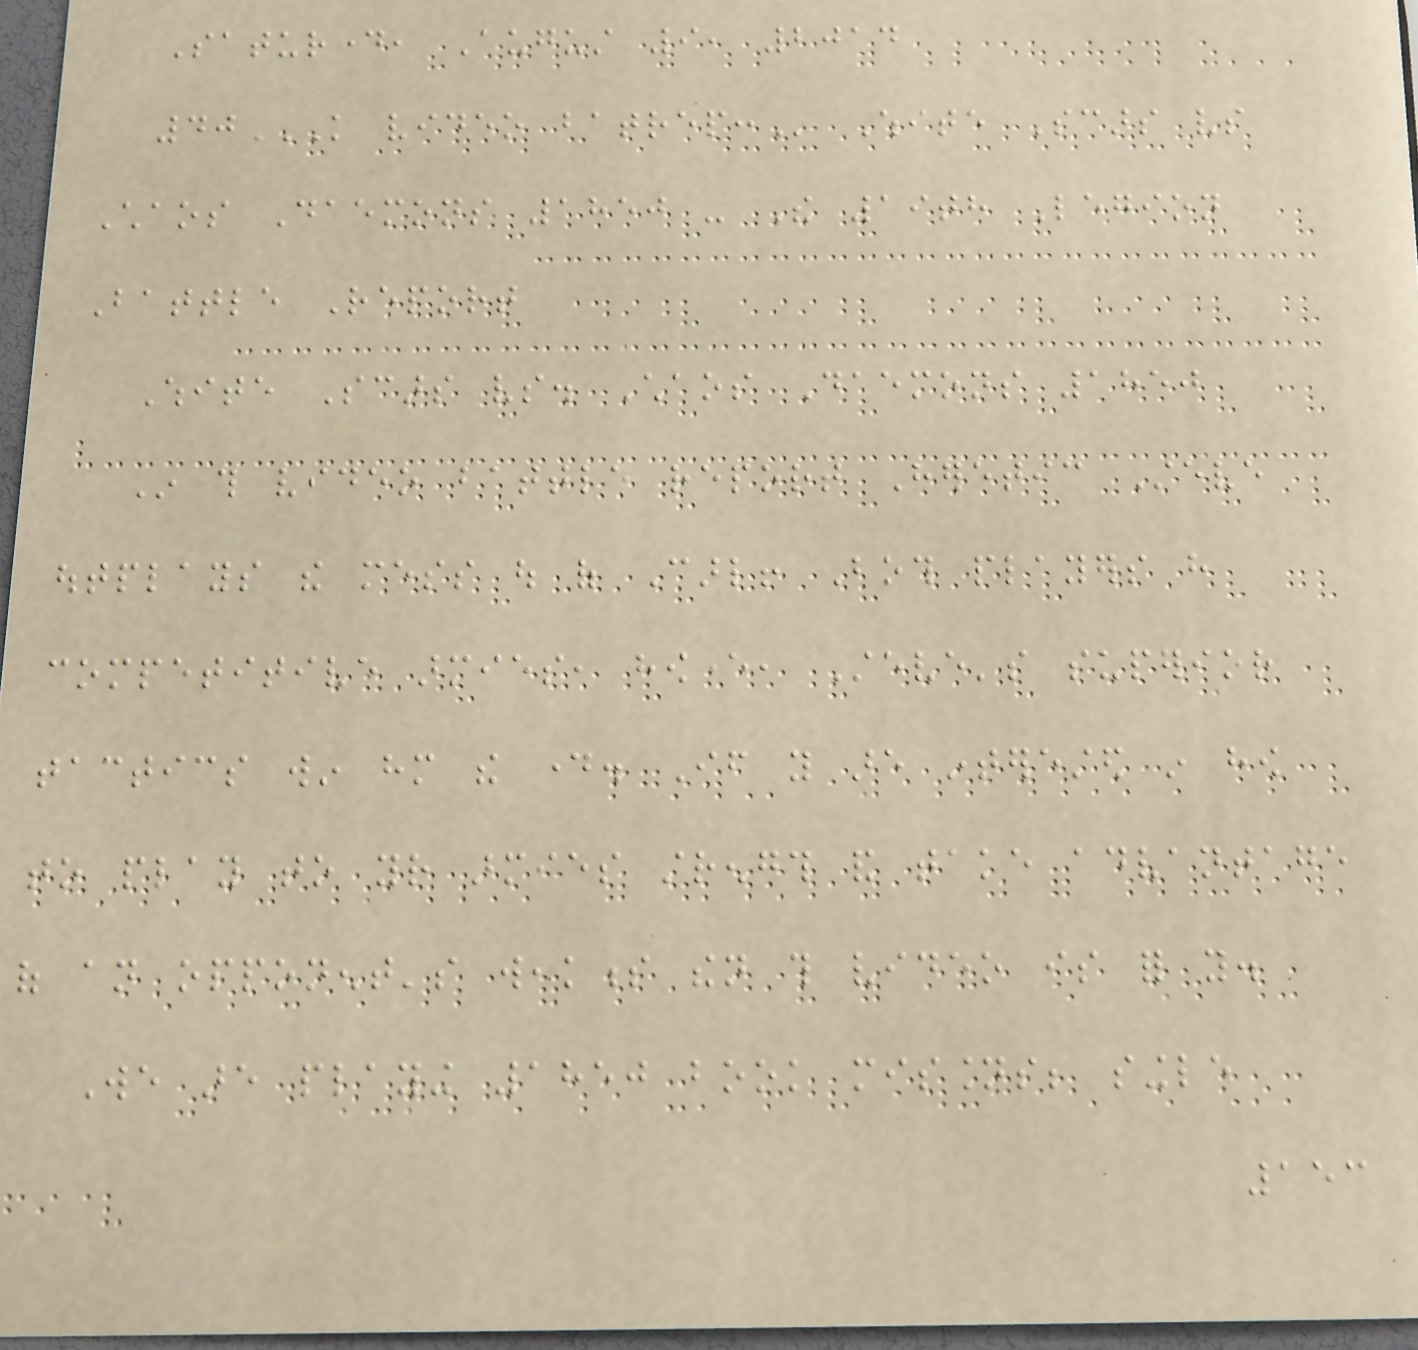Saturday, August 9, 2014
40K VIDEO BATREP: White Scars vs
Chaos Daemons 1850 - The 19th Legion
Battle Report
White Scars vs. Chaos Daemons 1850
In this video battle report Heretic Steve
outplays the mess out of Carl! Both players have
competitive armies, however, Steve's superior
tactics win him the day. If you are interested in how
to play to your armies strength and take advantage
of an opponent's weakness then this video is for you.
We are playing 1850 book missions; single
153
